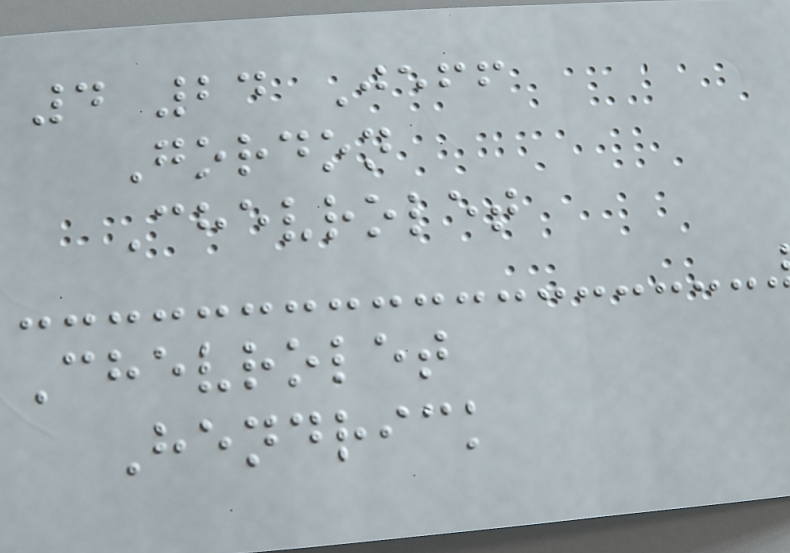4 24 Jeff
Gordon
Chevrolet
Chevrolet
Hendrick
